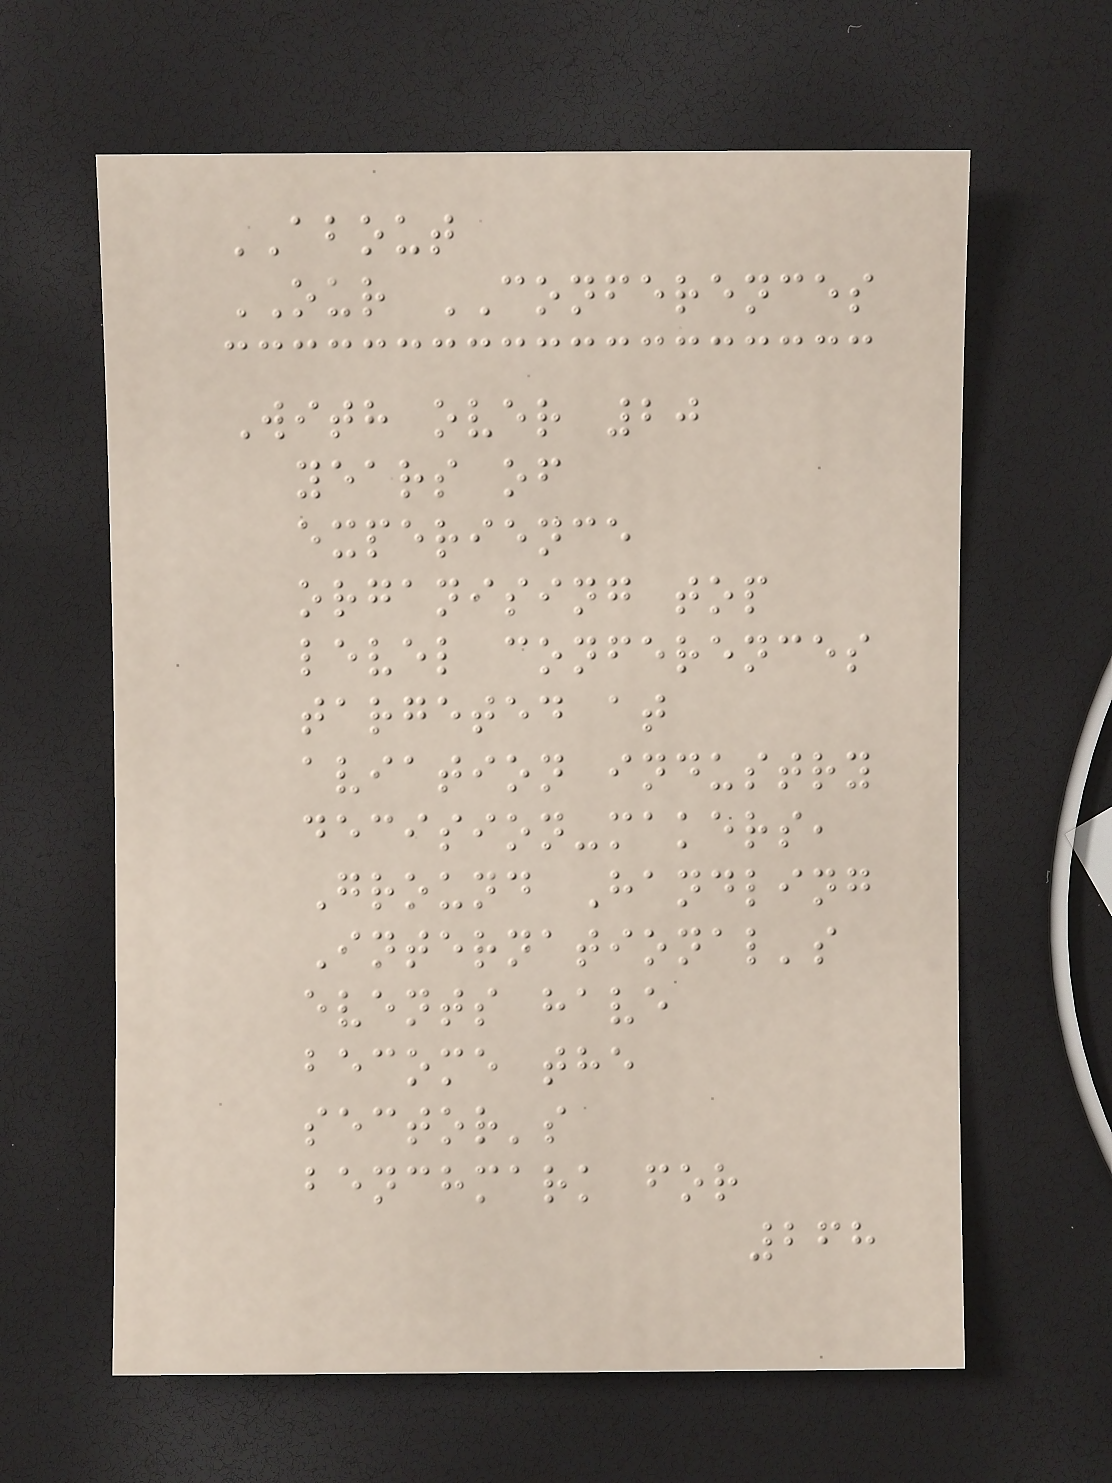ABOUT
OUR CONFERENCES
With over 20
years of
experience
organising top
level conferences
targeted at
aviation industry
decision-makers,
Ground Handling
International's
events have
become the
sector's
benchmark for
268
